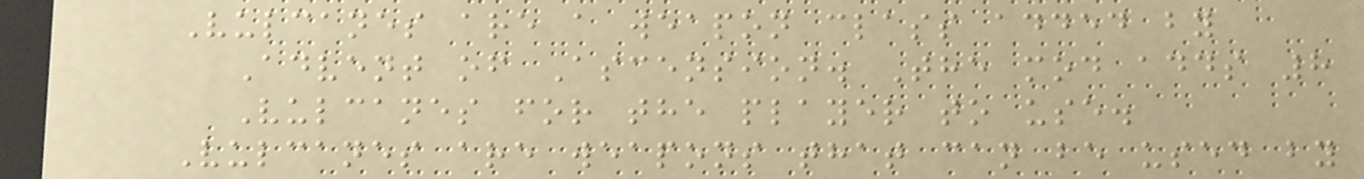Vulcanes are a weapon class added by
Advent of Ascension. The mod adds 8
Vulcanes for the player to use.
Vulcanes are weapons that can be used by
